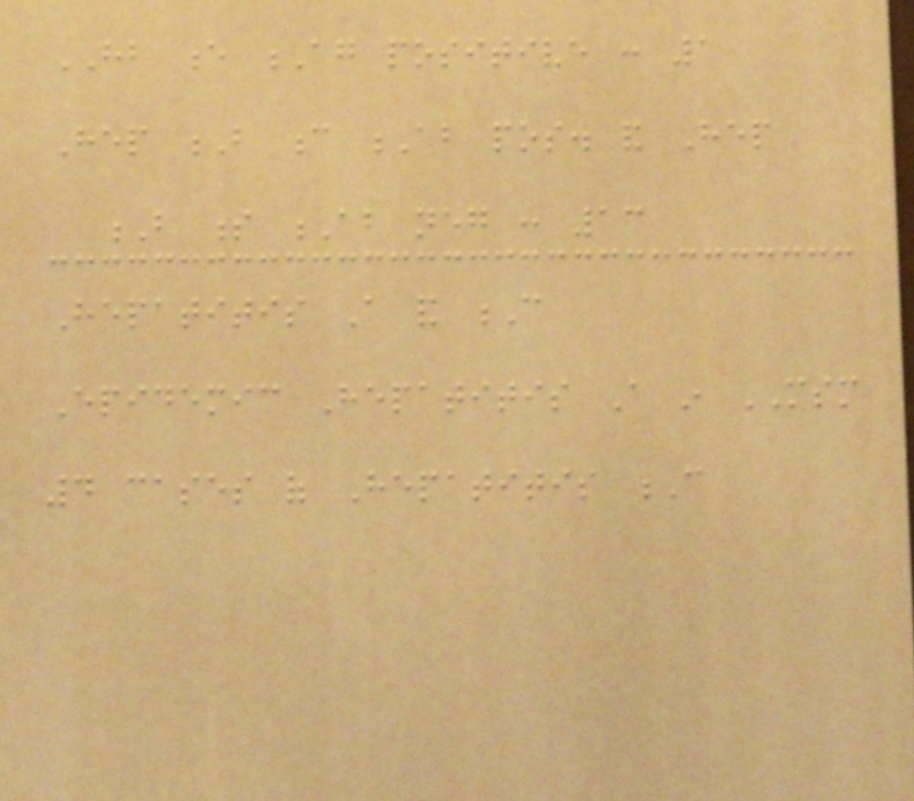HB e Ag positive : 1
Hep B c Ab pos. and Hep
B s Ab neg : 13
Hepatitis A and C
Epidemic Hepatitis A in MSM
4 cases of Hepatitis C
